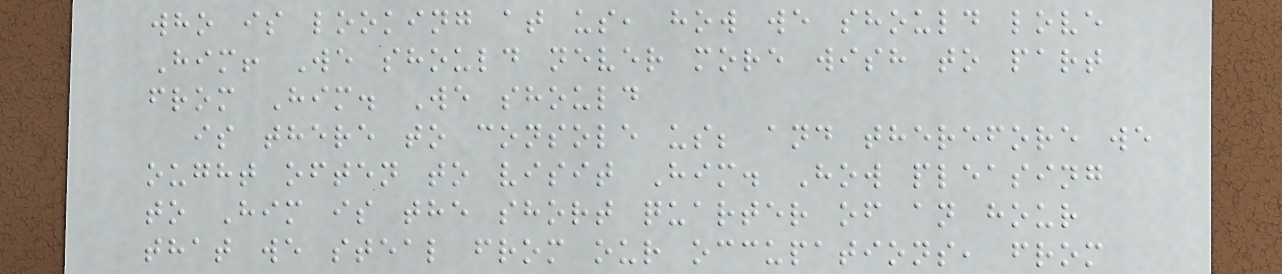who is looking at us, how we should love
Him! We should never more wish to part
from Him. We should
is there to console us; and therefore we
ought often to visit Him. How pleasing
to Him is the short quarter of an hour
that we steal from our occupations, from
